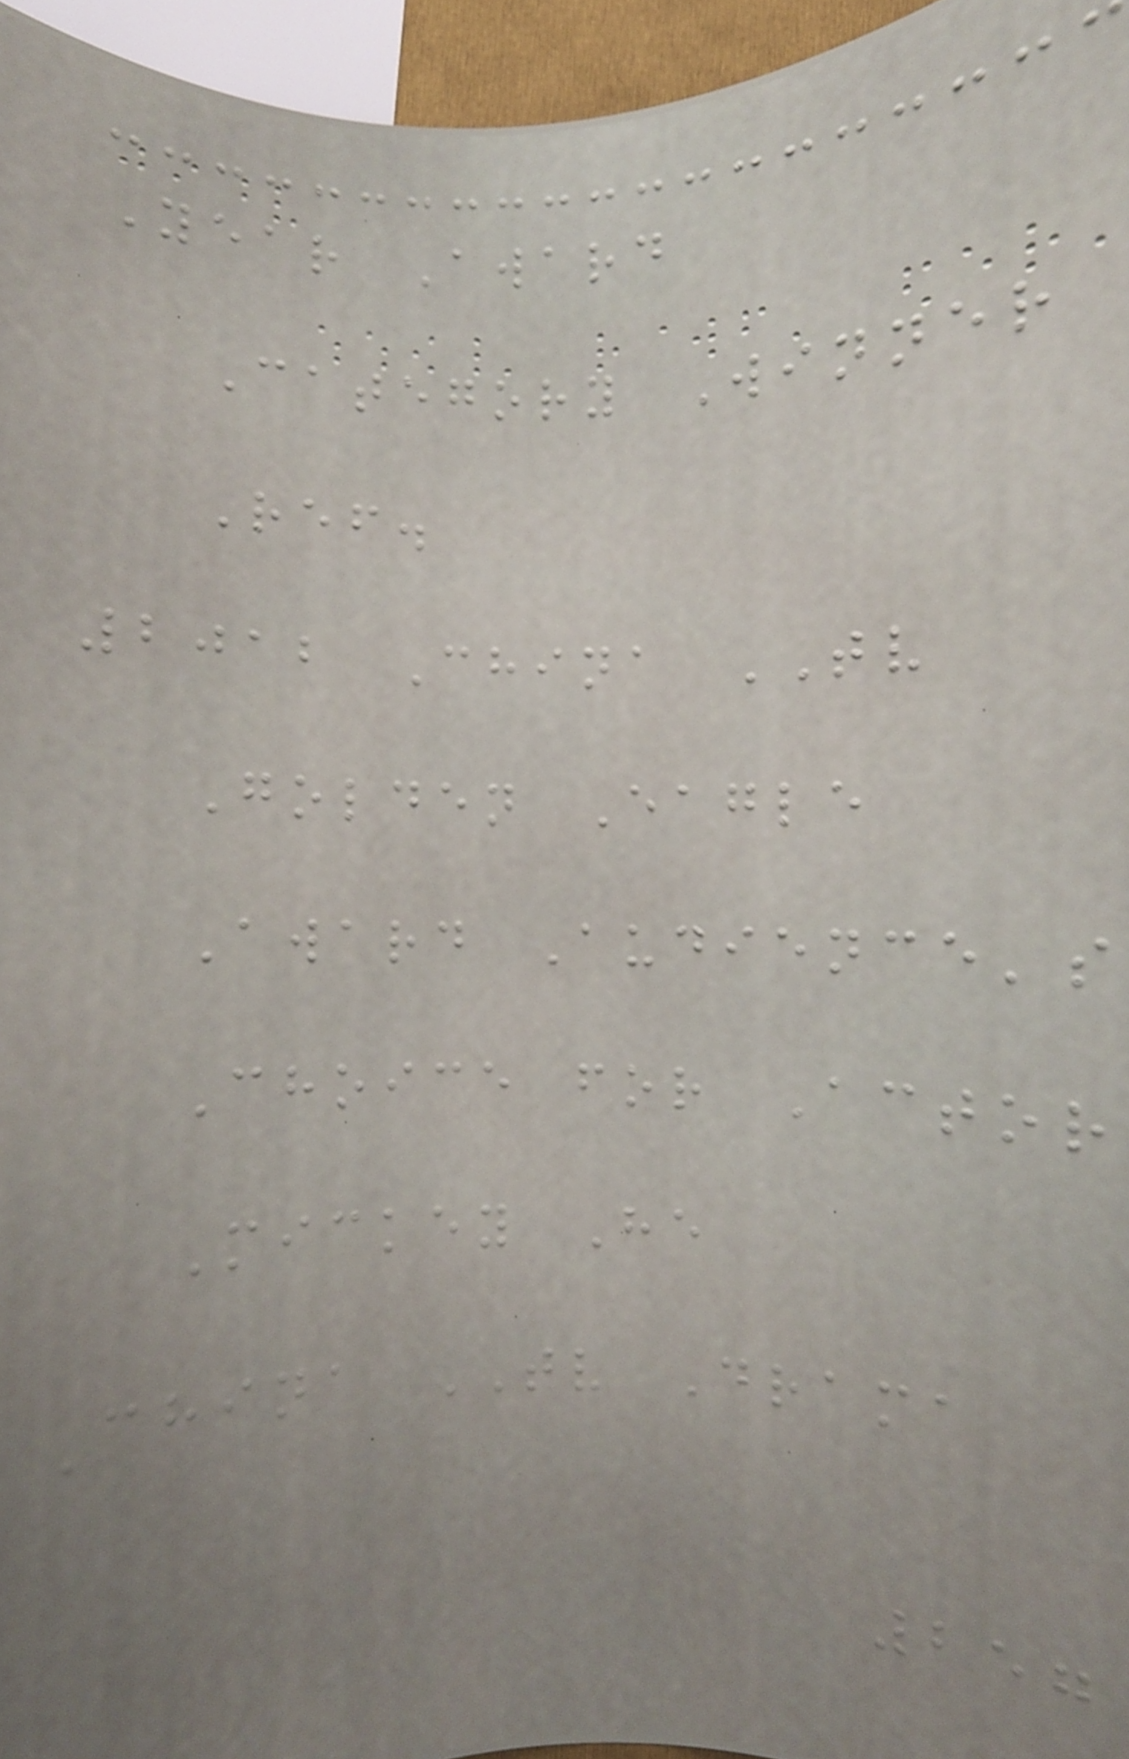Year Award
Category Winner
Ref.
2012 China TV
Golden Eagle
Award Audience's
Choice for Actor
Mickey He
China TV Drama
257
